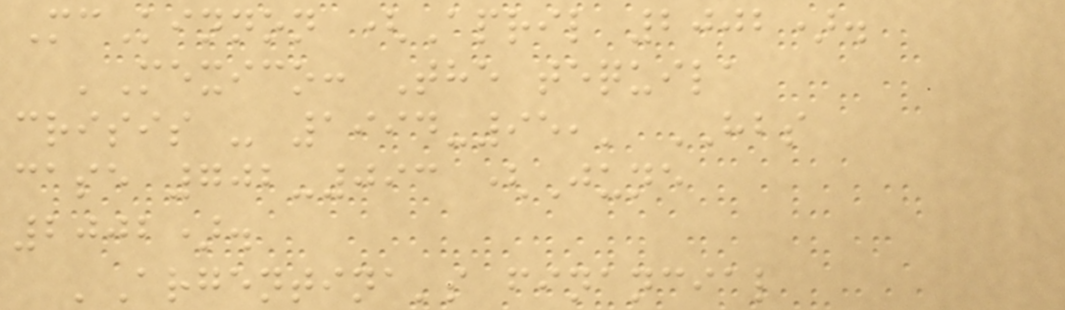McKinnon (April 2002).
'Mexico: The tequila
crisis - 1994-95,' HBS
case 702-093 (June
2002).
'Argentina's financial
